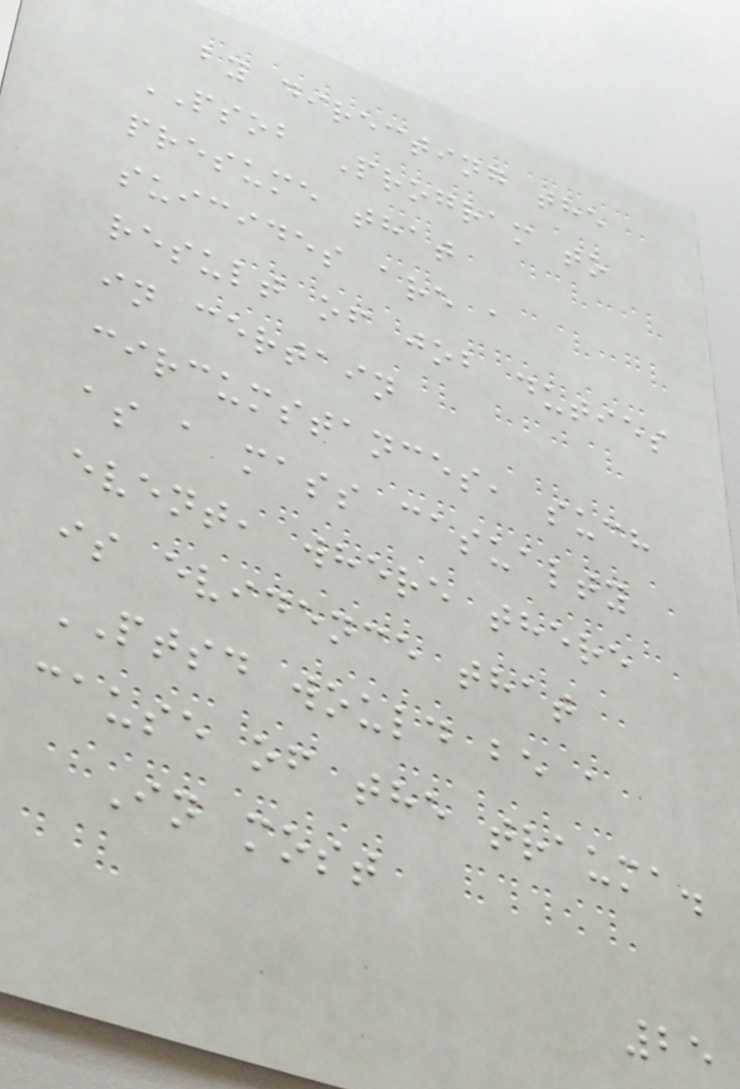by directing the
PSOB Program to
presume that
suicides are a
result of job duties
in certain
circumstances, such
as a mass casualty
event, where there
is evidence that
PTSD would be a
cause of the trauma.
In most
25
